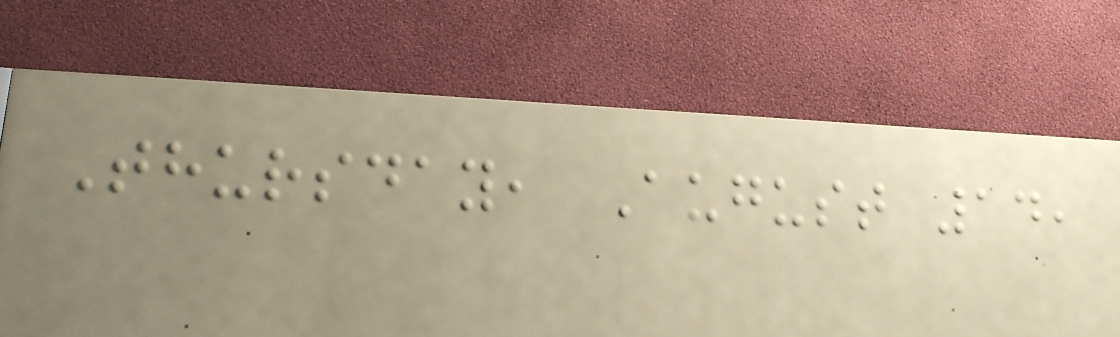Thursday, August 14,
